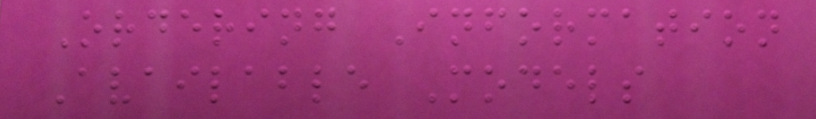Ordering Information
Available Models
